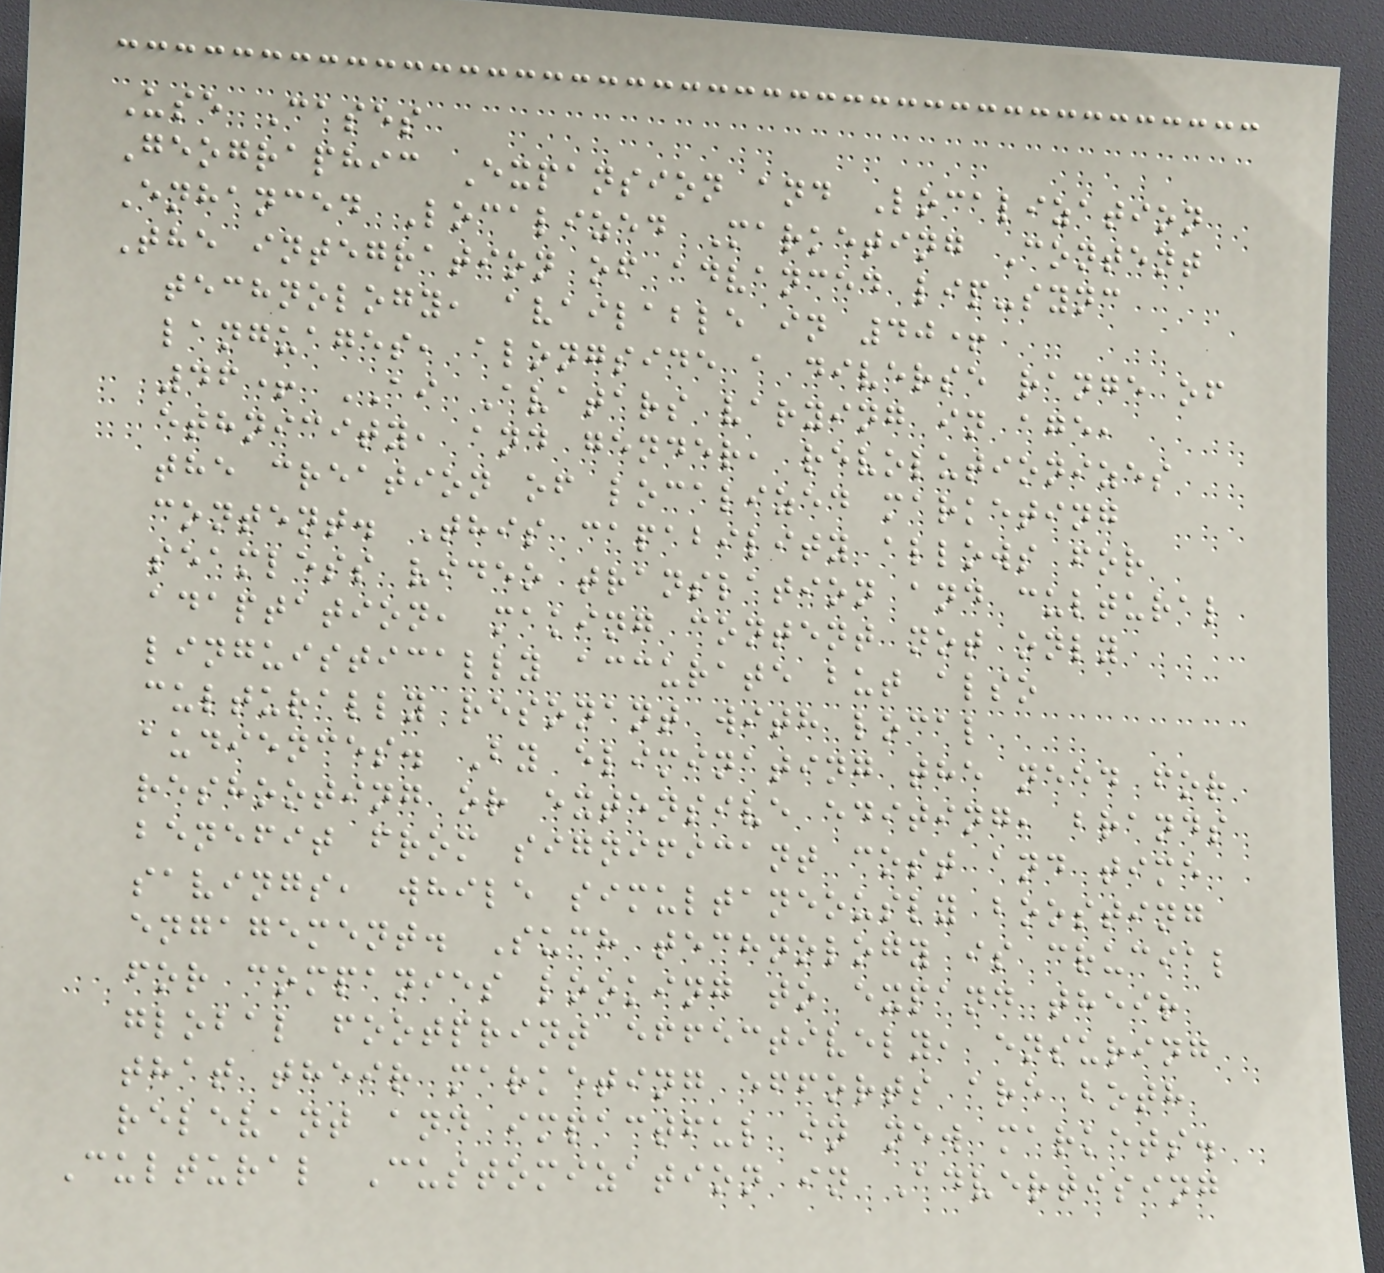Use Cases
Geographic Expansion and Localization
Enhanced Localized Marketing Content
The integration of advanced lip-sync
technology, available in 40+
languages, alongside a diverse range of
46+ AI Avatars varying in age,
ethnicity, and gender, revolutionizes
the creation of localized marketing
content. This capability allows for
seamless video translation and cultural
adaptation, making content not only
linguistically accurate but also
culturally resonant with local
audiences. By eliminating the need for
reshooting or extensive editing, brands
benefit from significant cost and time
savings, while simultaneously boosting
engagement. Such technology is crucial
for companies looking to expand their
global footprint effectively, ensuring
that their marketing efforts are both
relevant and impactful in new markets.
Cultural Customization in Advertising
